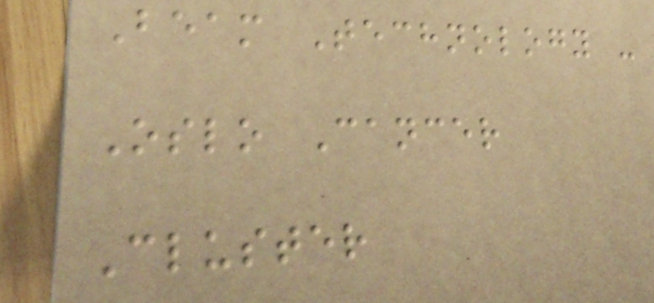Beam Technology -
Oslo Cancer
Cluster
